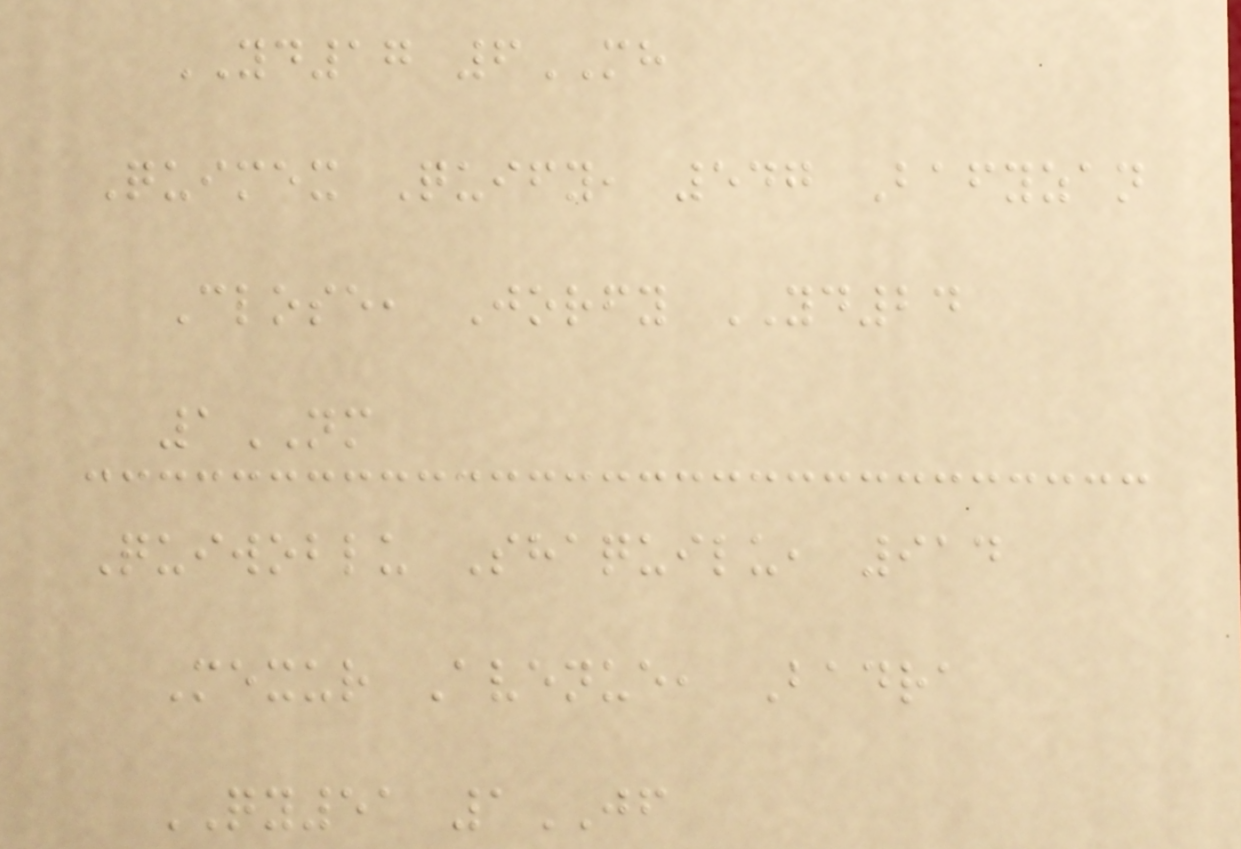YD17 6MH
Quimex Quify, 547 Bafyzan
Close, Jorfy YD24
1NM
Quiwoblu Shaquilu, 914
Mexur Avenue, Badra
QY51 1JF
